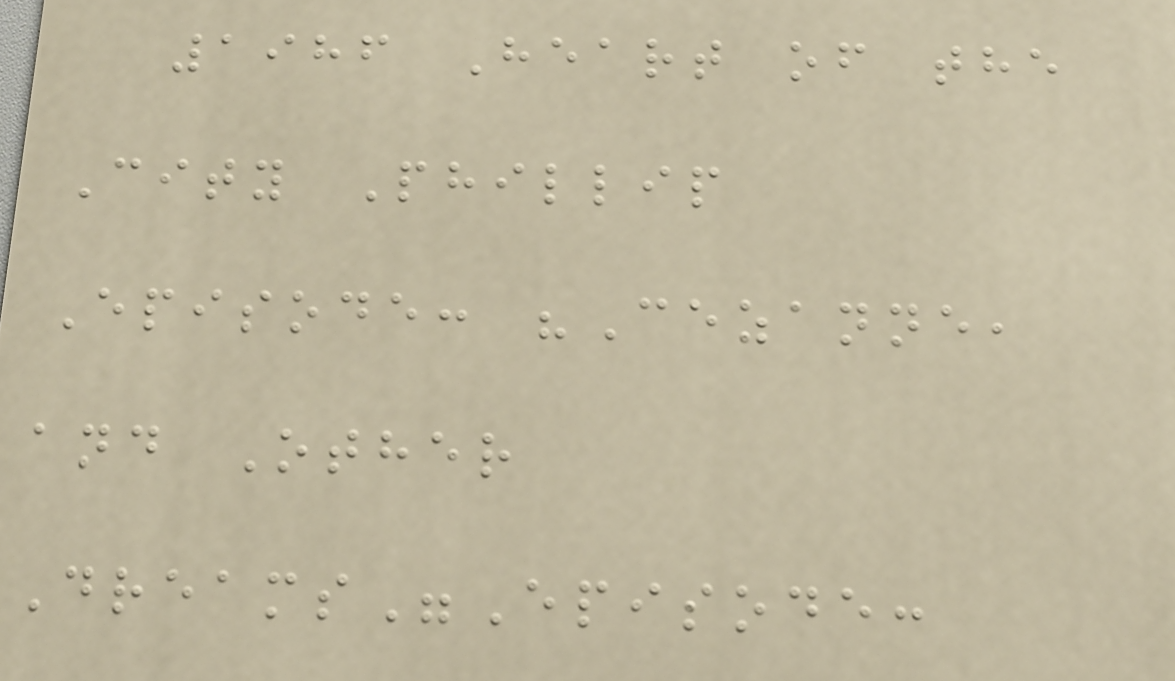1986 Heart of the
City Phillip
Episode: "Cezanne,
and Other
Dreams"Episode:
